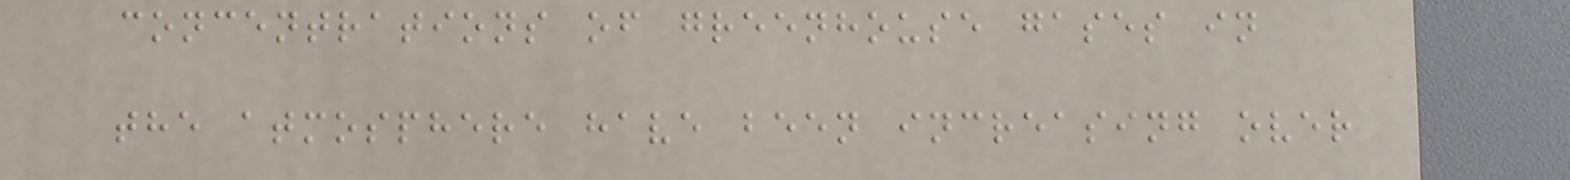concentrations of greenhouse gases in
the atmosphere have been increasing over
